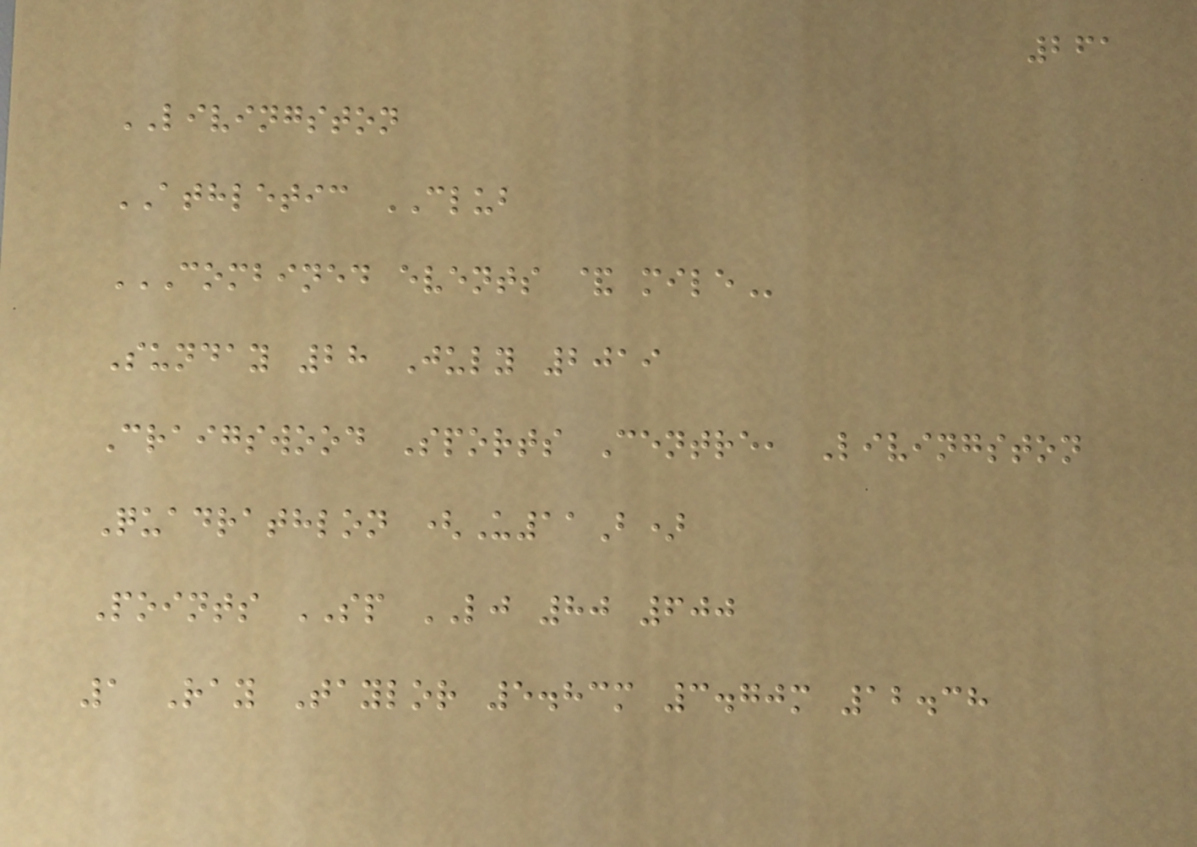261
LIVINGSTON
ATHLETIC CLUB
COMBINED EVENTS & MILE
Sunday 28 July 2019
Craigswood Sports Centre, Livingston
Quadrathlon (U11B)
Points SP LJ 80 600
1 Ray Taylor 5.83m 3.70m 12.38
